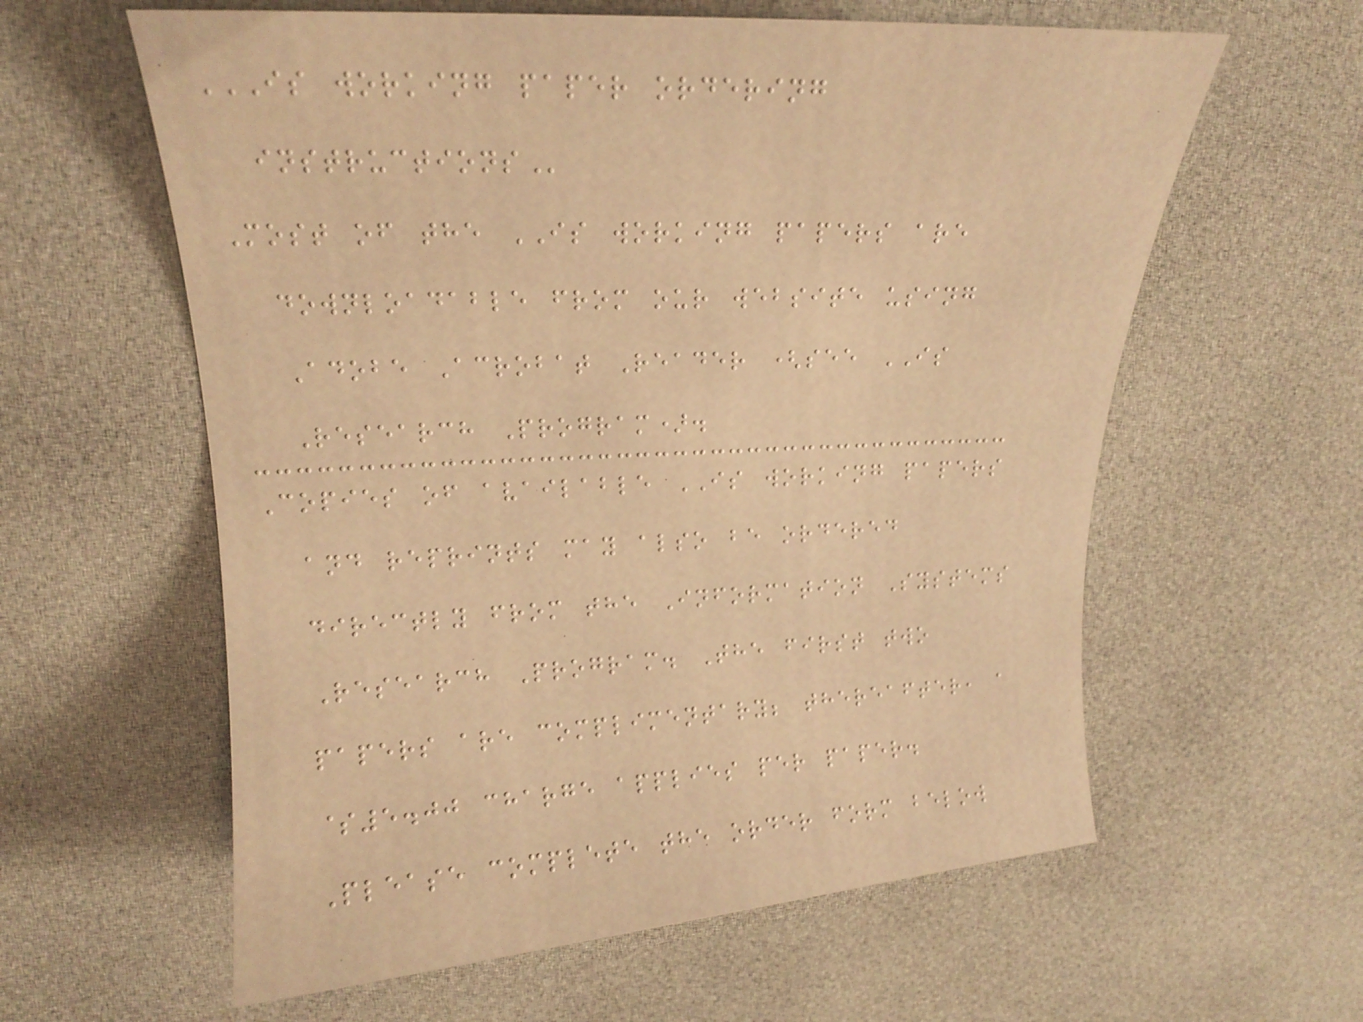IS WORKING PAPER ORDERING
INSTRUCTIONS
Most of the IS working papers are
downloadable from our website using
Adobe Acrobat Reader (see IS
Research Program).
Copies of available IS working papers
and reprints may also be ordered
directly from the Information Systems
Research Program. The first two
papers are complimentary; thereafter, a
$5.00 charge applies per paper.
Please complete the order form below
